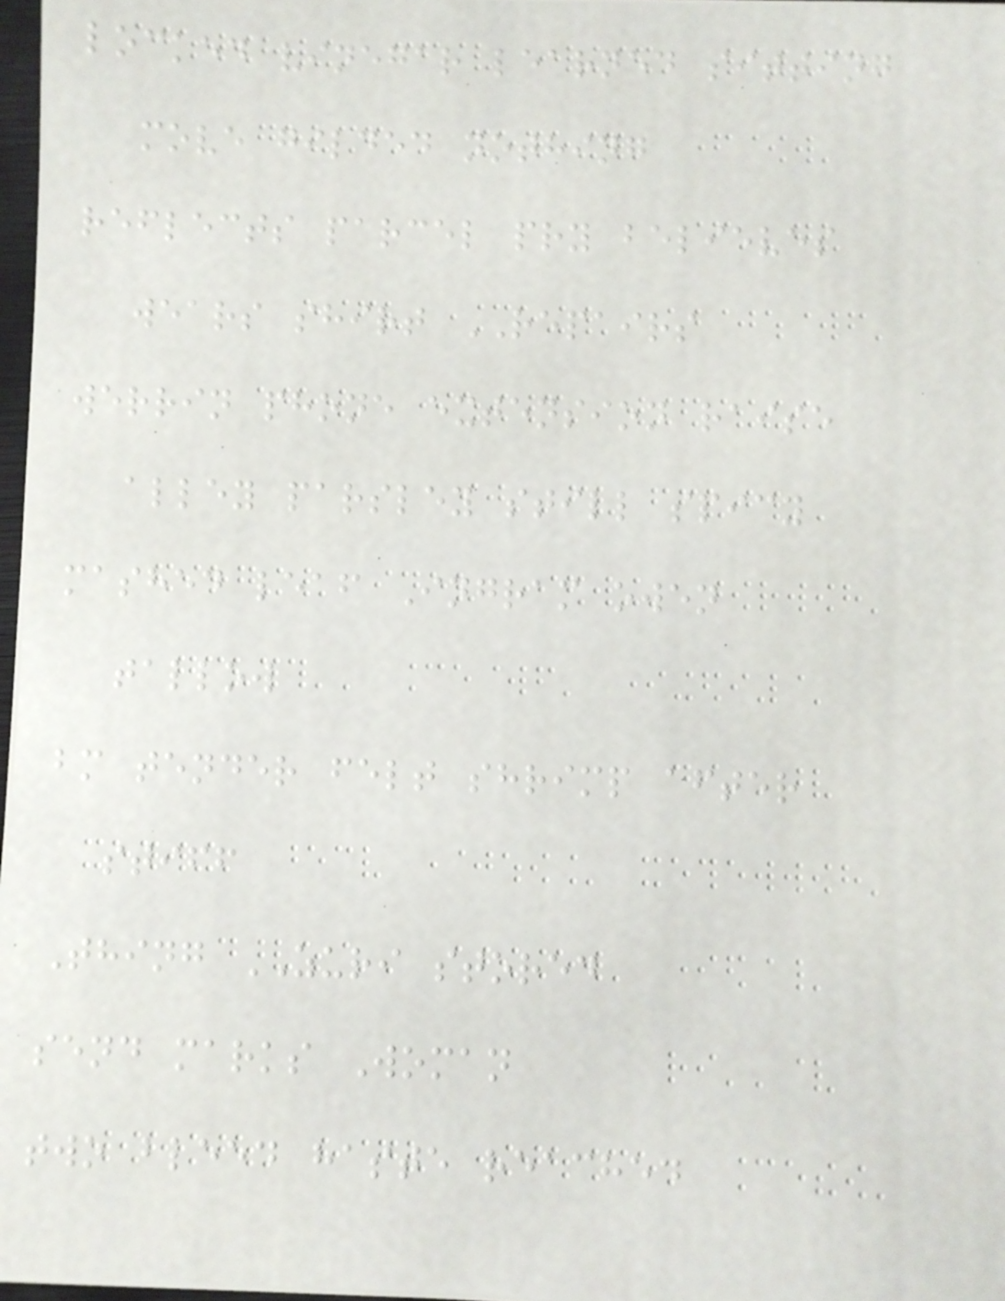locked vinegar learned sitting
move gilded nothing
reflects parcel pry believes
wears shirt REPAIRS
werrin phone extension raise
alley parsley still spicy
mashed leaf Ingram owen
tallow
bm tender felt shrimp after
stiff
Thing ZURI stored
send marks Woman
two bleed haste reached
